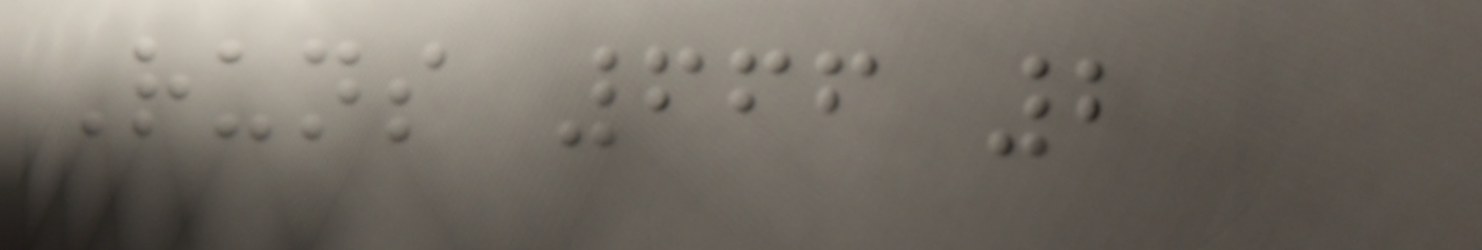Runs 666 2
